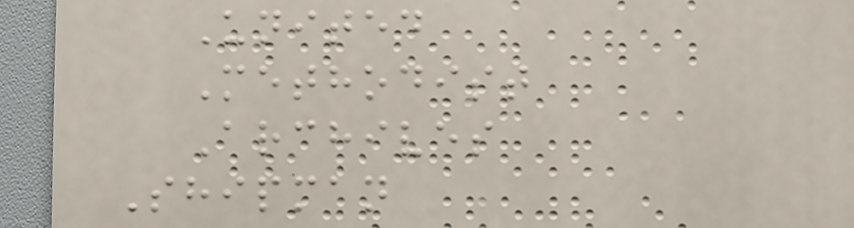United
Methodist
Archives
Shipman
